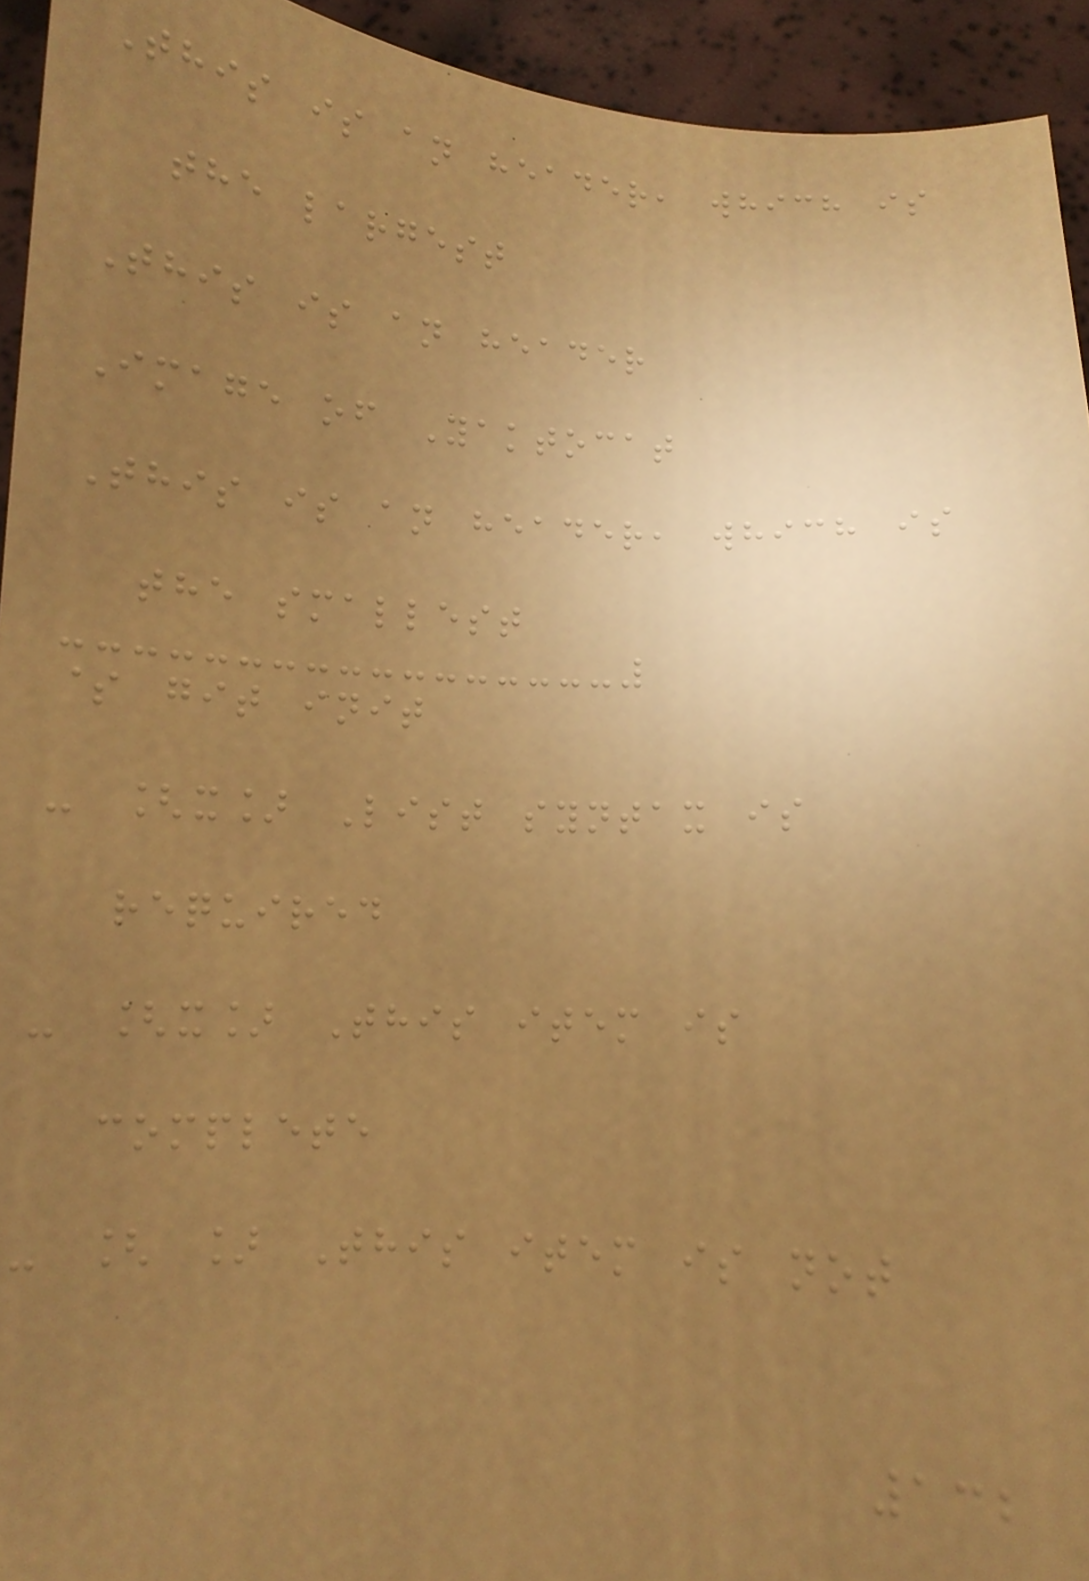This is an header, which is
the largest
This is an header
Image of Yaktocat
This is an header, which is
the smallest
$ git init
- [x] List syntax is
required
- [x] This item is
complete
- [ ] This item is not
132
